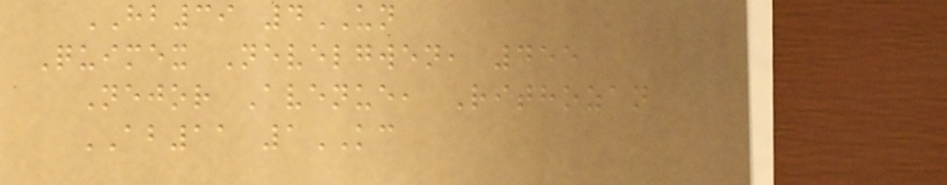HB39 4UN
Quimex Nevelgwen, 455
Nejor Avenue, Rithozan
AB11 1KC
